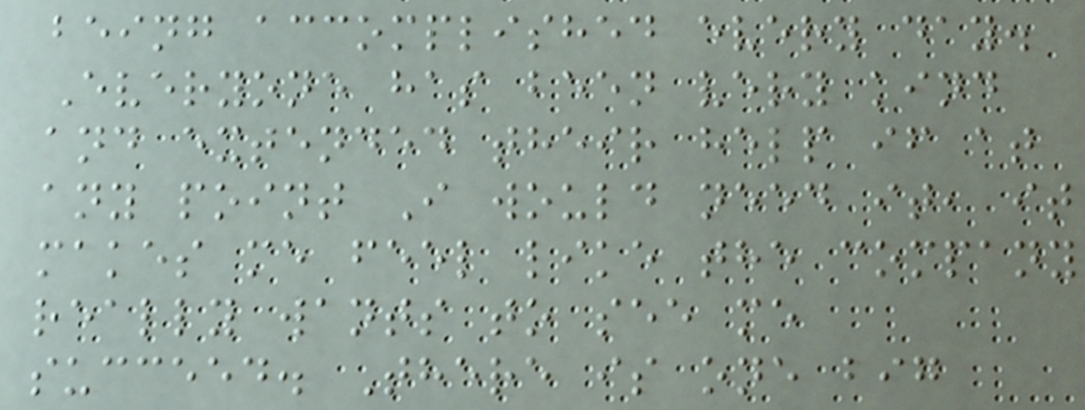being accomplished every day.
Everyone has been very kind
and extended their help if at
any point I would need it, it
makes me feel like the company
really wants to see me
succeed. There is one big
